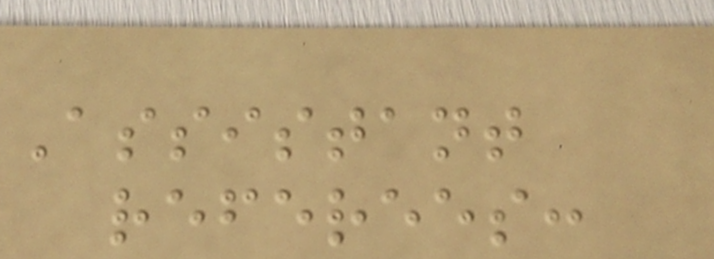Assistant
referees:
